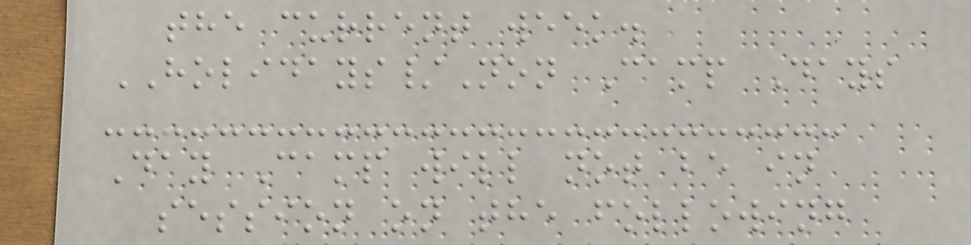the current week.
HOLIDAYS/Non Camp Days
Day Camp will not be in
session on the following
